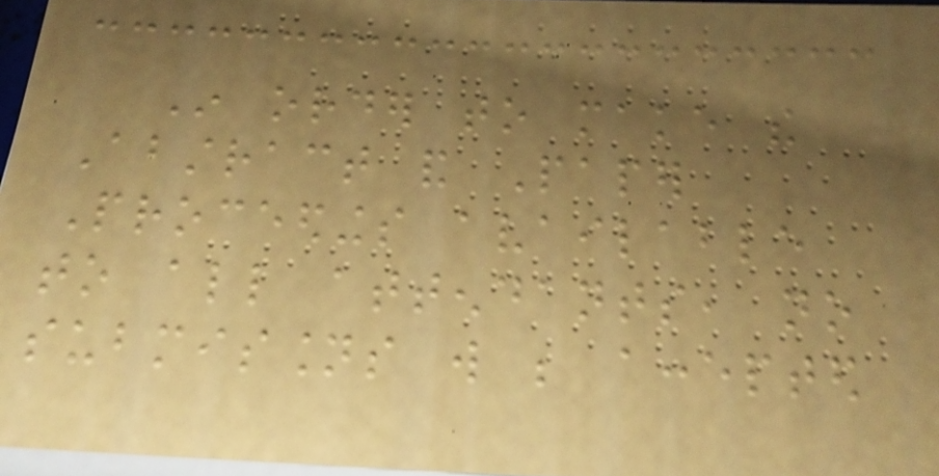In order to make the
Abstract and Paper
Proceedings available
to all attendants, no
submissions will be accepted
